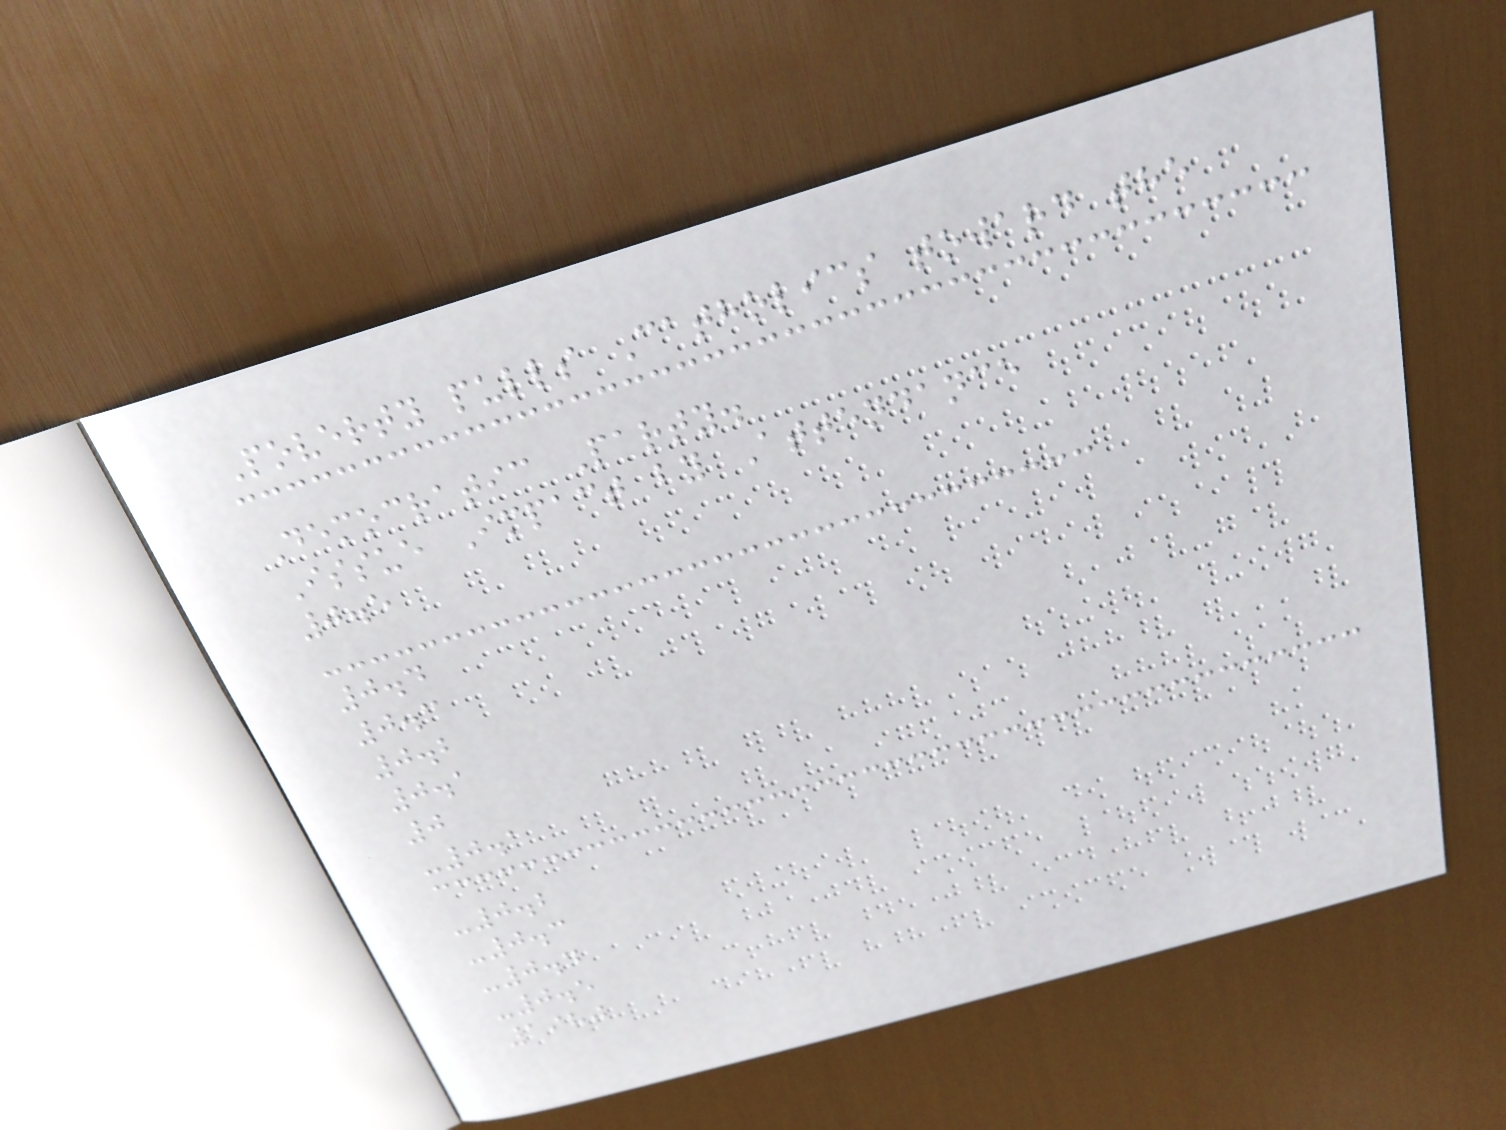Poverty pulls Catholics toward the
Democratic Party.
Issue Impact by Attendance
0.5
0.4
0.3
0.2
0.1
0
-0.1
-0.2
-0.3
-0.4
-0.5
1980
